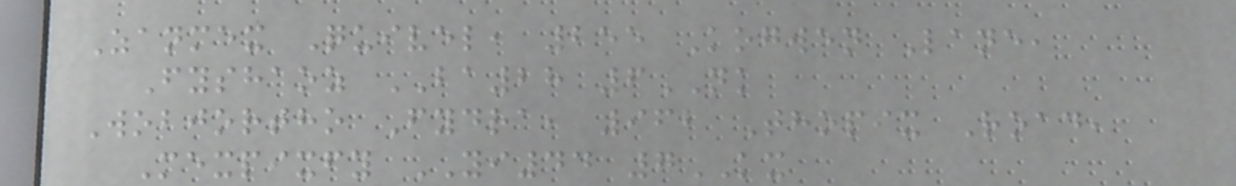Zanmex Quivel, 255 Kogwen Lane,
Fyshaoz BA28 6NK
Wobjortho Fydra, 962 Thopix Road,
Mexpixfy YI44 7KX
